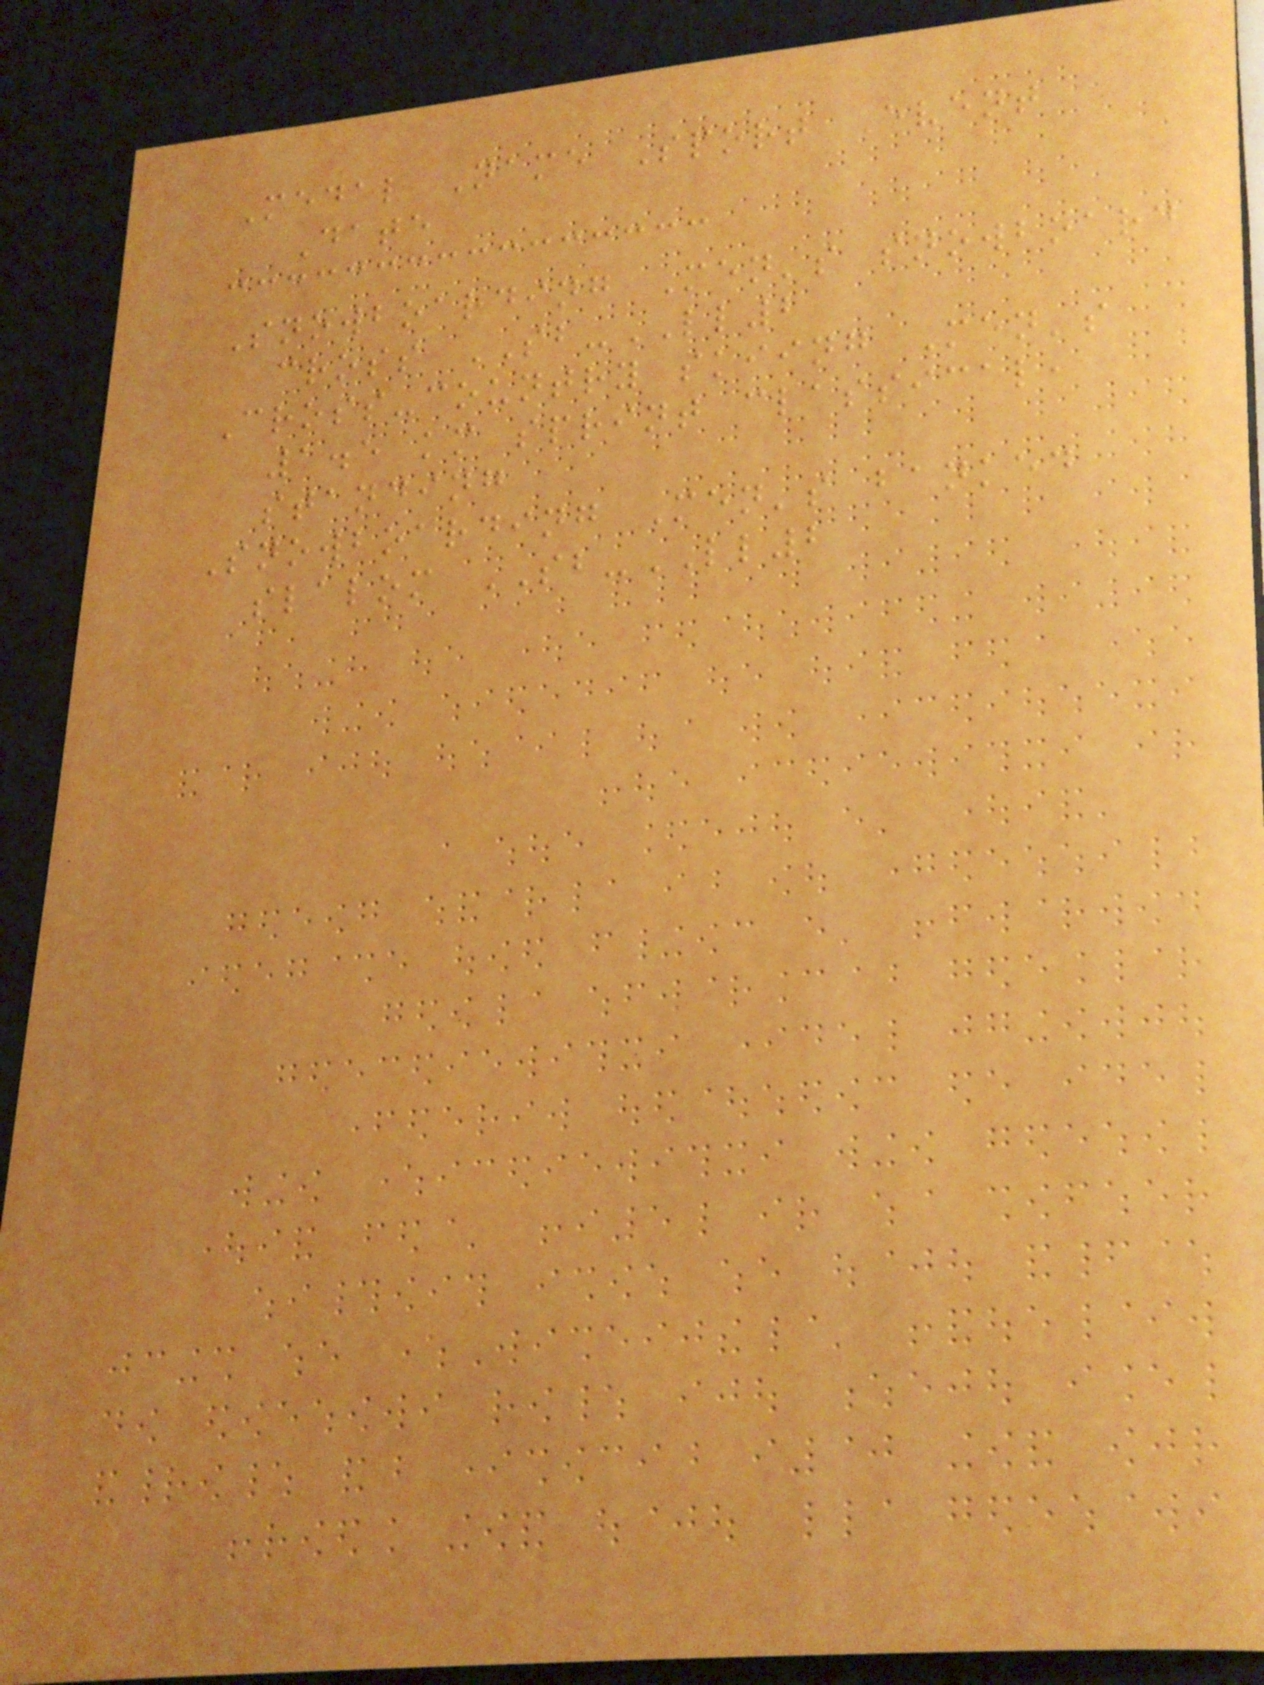Medal Name Sport Event
Date
Snowboarding Men's snowboard
cross SB-LL2
Cross-country skiing Men's
1.5 km sprint classical,
standing
Snowboarding Men's banked
slalom SB-LL2
